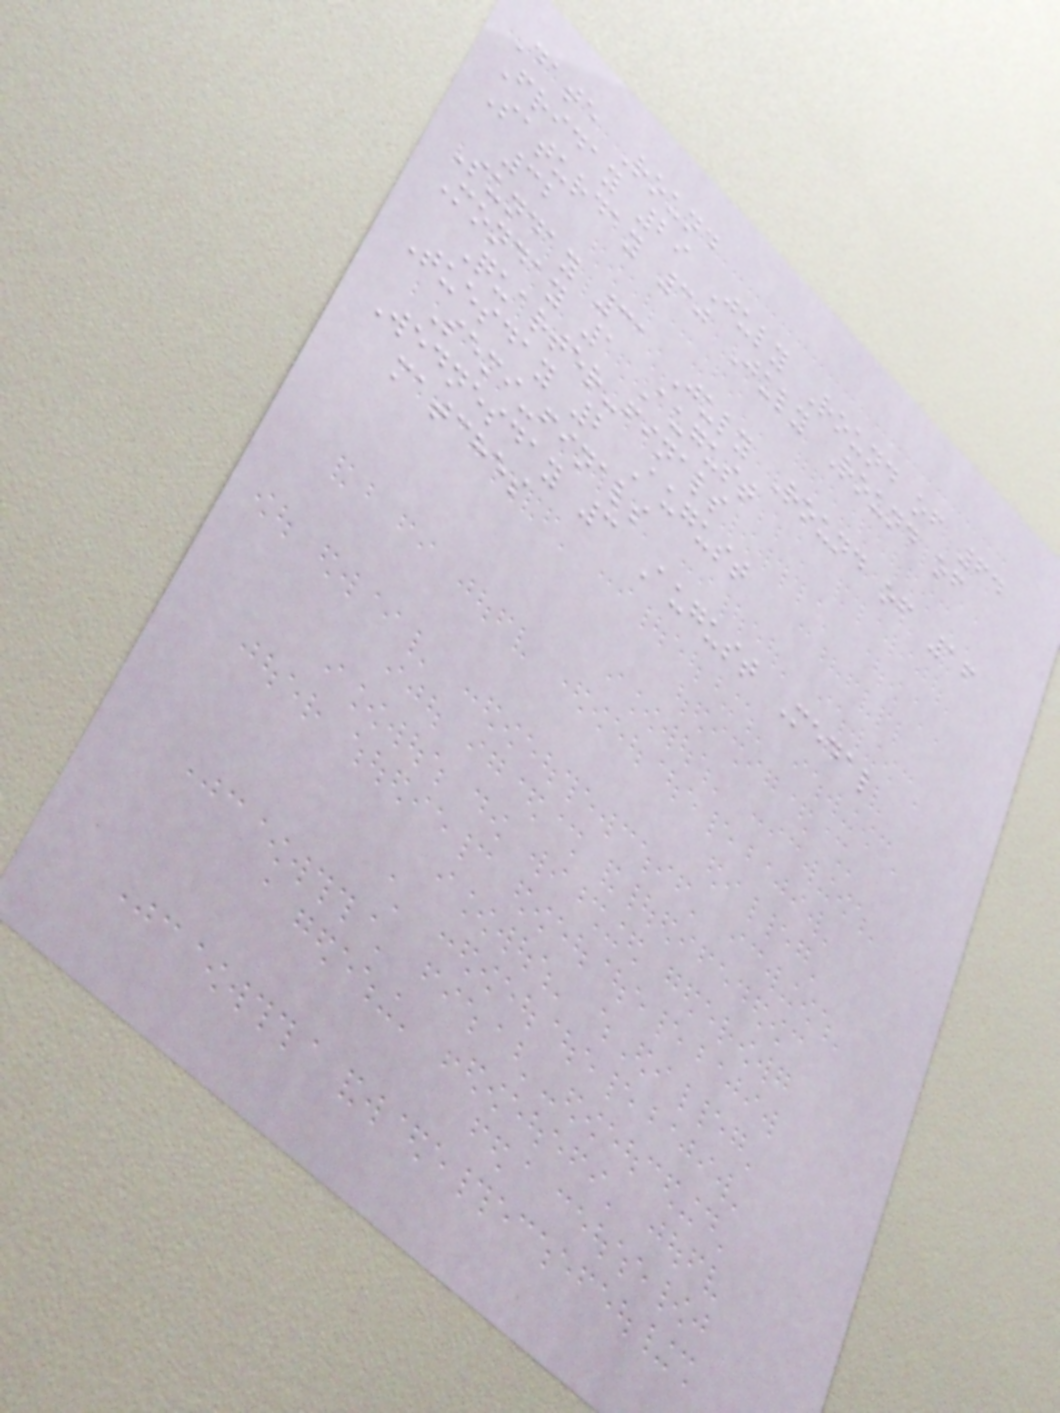Date Round
Friday 29 July Round of 64
Saturday 30 July Round of
32
Sunday 31 July Round of 16
Monday 1 August
Quarter-finals
Tuesday 2 August
Semi-finals
Wednesday 3 August Medal
matches
